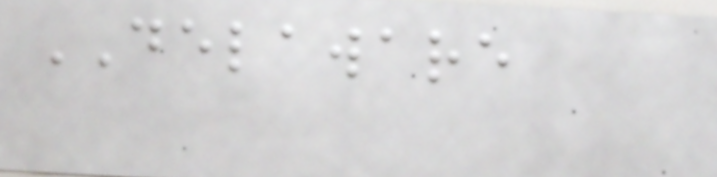DELAWARE
